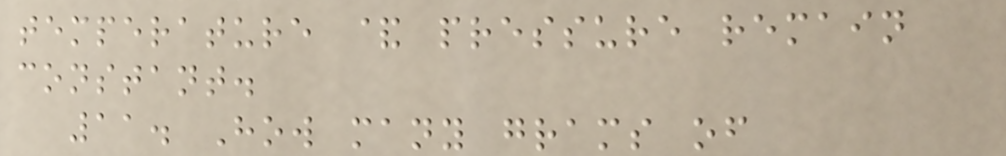temperature & pressure remain
constant.
11. How many grams of
